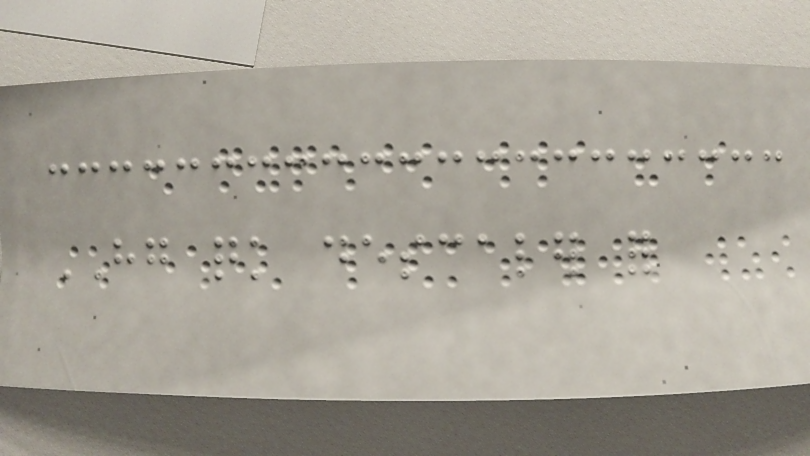HG quick descaler for
